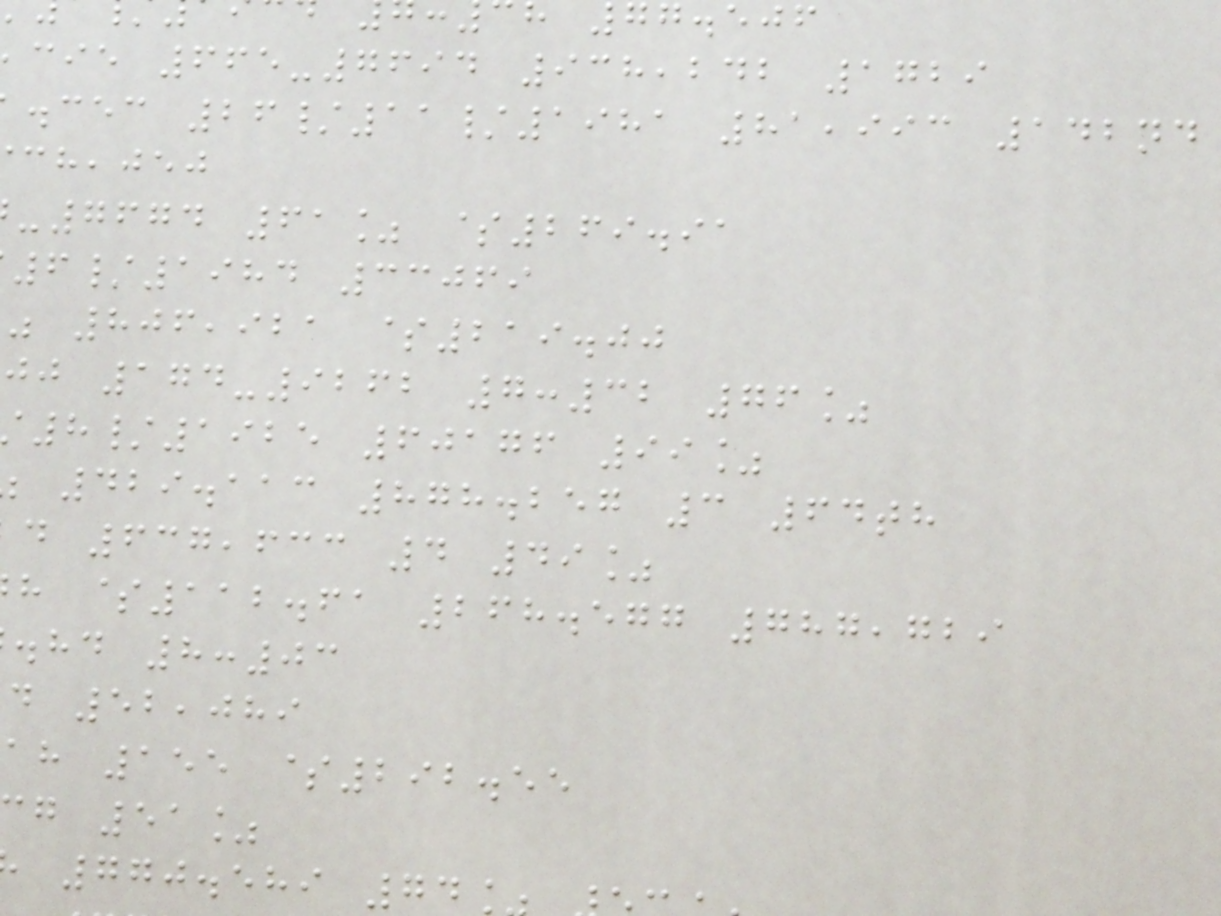77.506
cie 665-7694 938,242 1729
.cec 26/11/1981 81,993 142nd
,jej
-7674 61% $269.91
6/1984 33069
806,921 $219.00
jj 174-9262 7:32 76%
8/1925 60176 99%
429.113 878.257 3 64th
d 637,633 4 49%
h $112.61 268.577 787,729
.hd 8:03
d 52,089
ah 155 $292.55
g 51%
770.589 74
